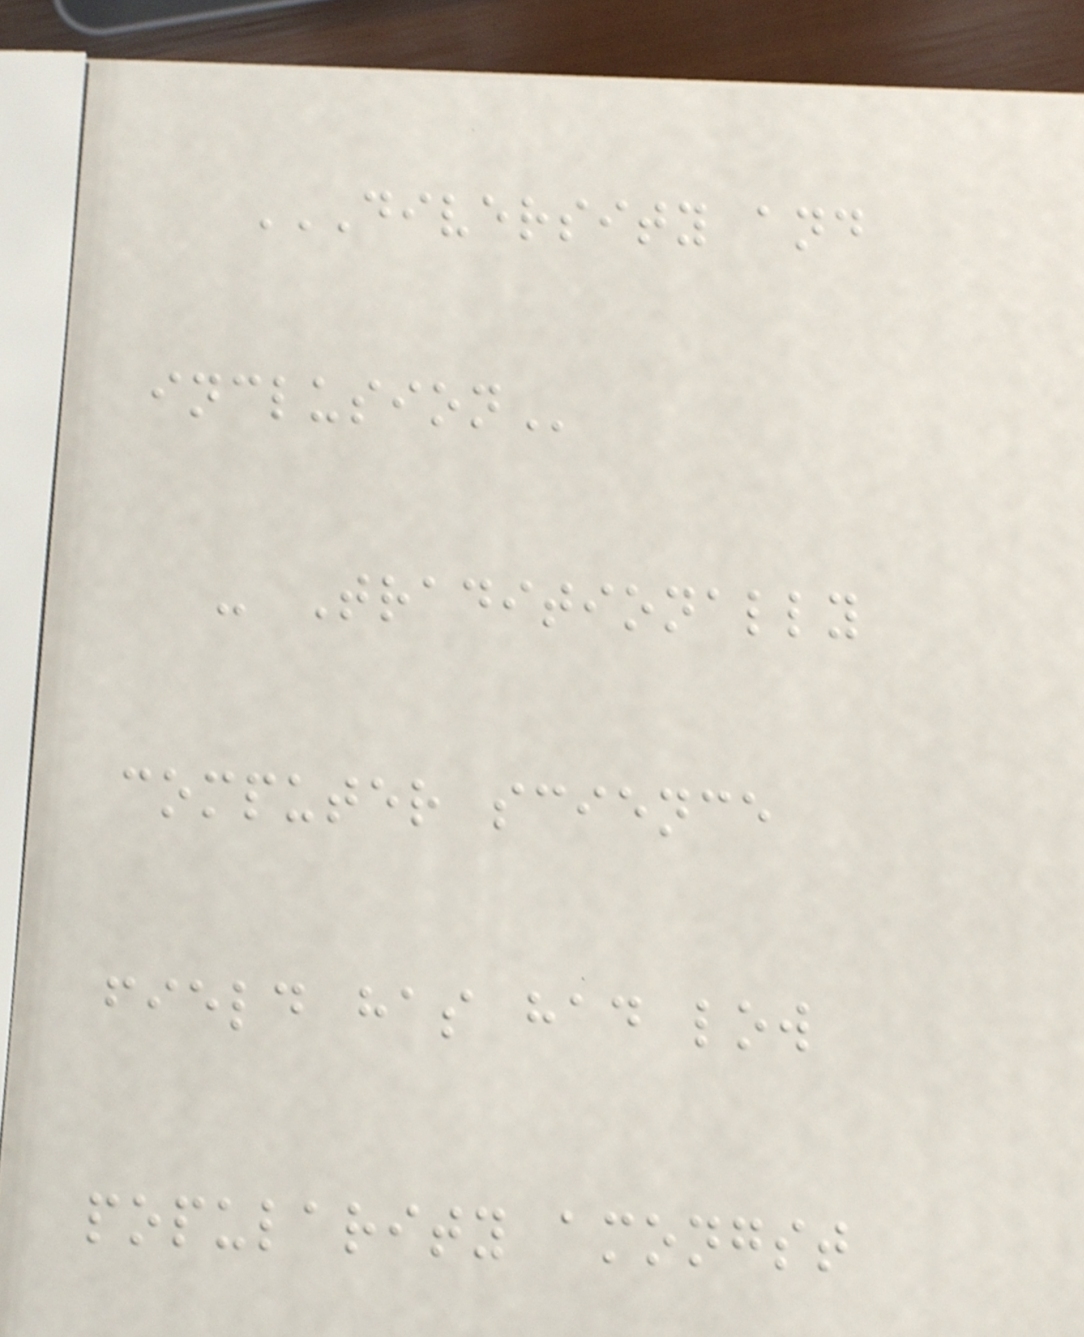DIVERSITY AND
INCLUSION
- Traditionally
computer science
field has had low
popularity amongst
